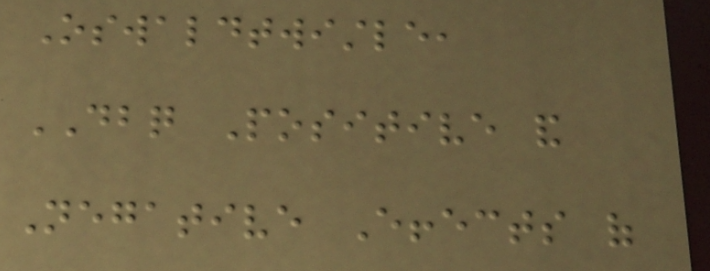Oswaldtwistle,
DBQ Positive and
Negative Effects of
